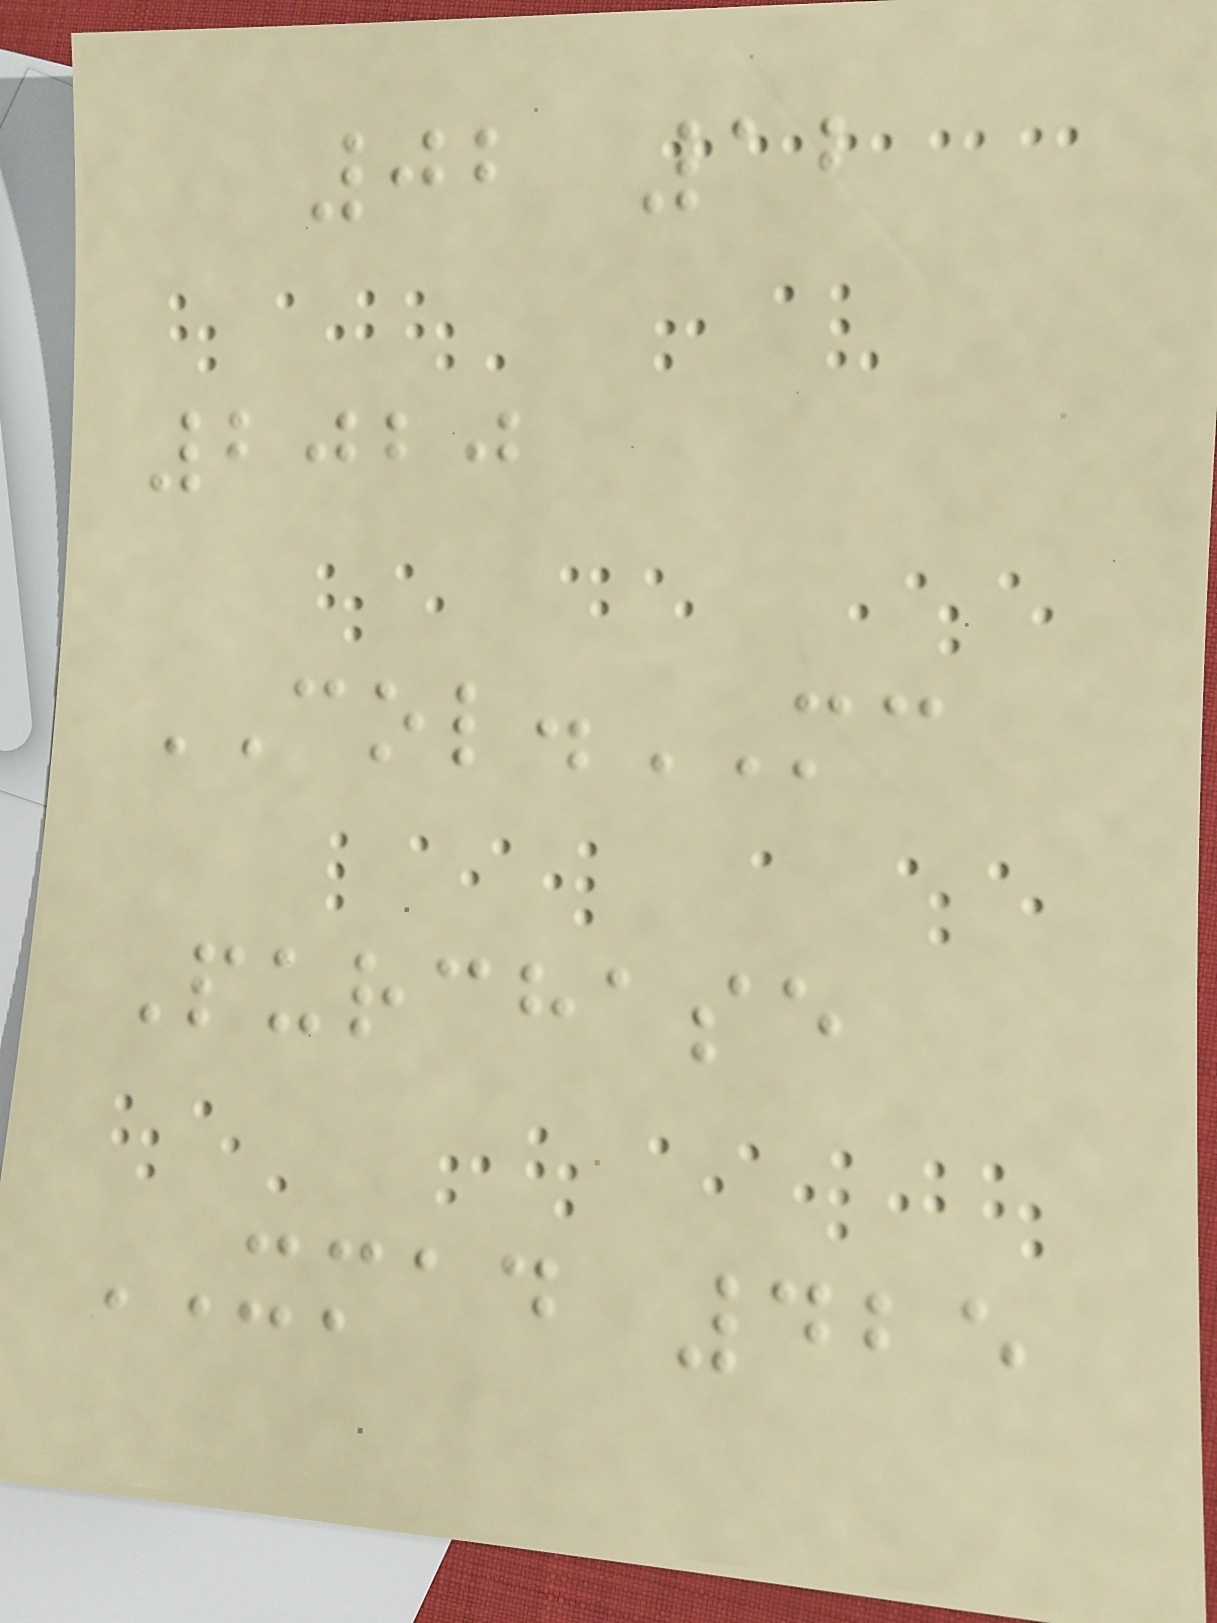02 12
2020
COL.MC
Purchase
XMAD 425
